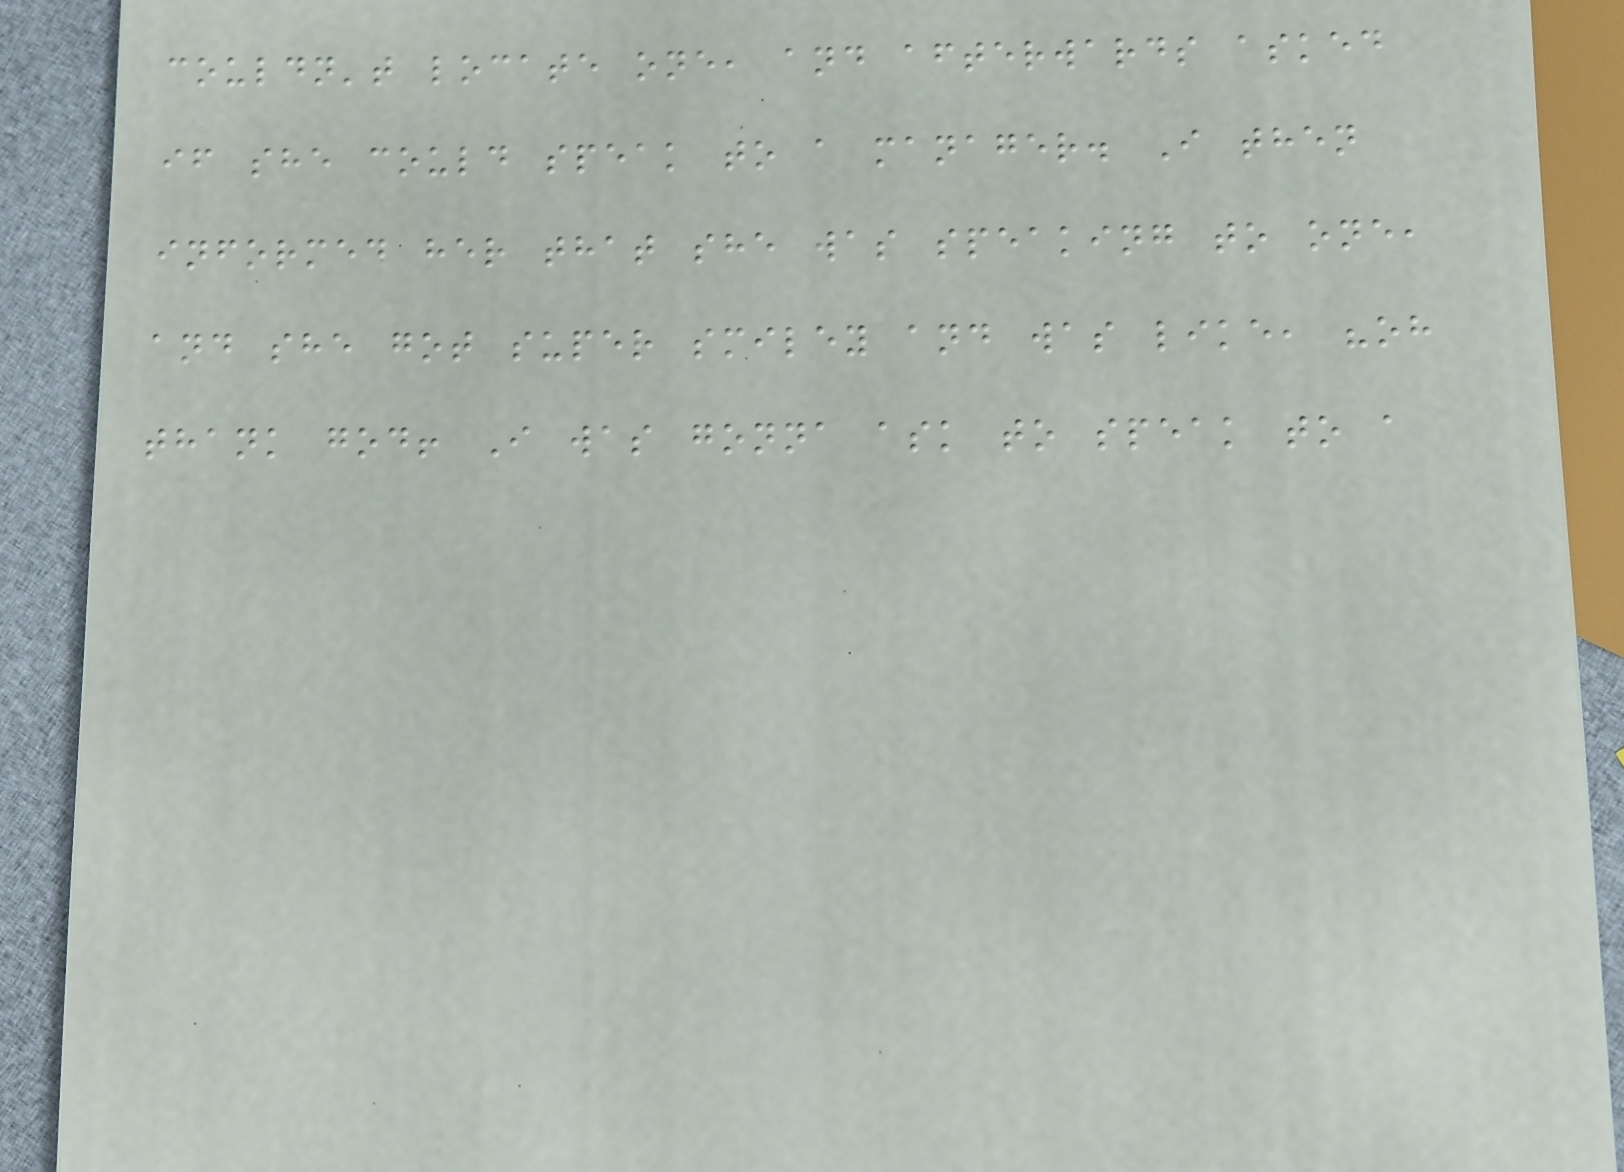couldn't locate one, and afterwards asked
if she could speak to a manager. I then
informed her that she was speaking to one,
and she got super smiley and was like, "oh
thank god! I was gonna ask to speak to a
